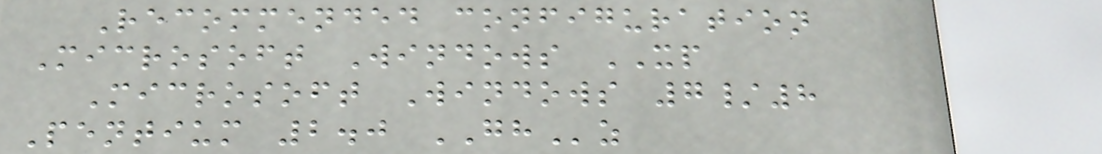Recommended configuration
Microsoft Windows XP
Microsoft Windows 7/8
Pentium 2.0 GHz
